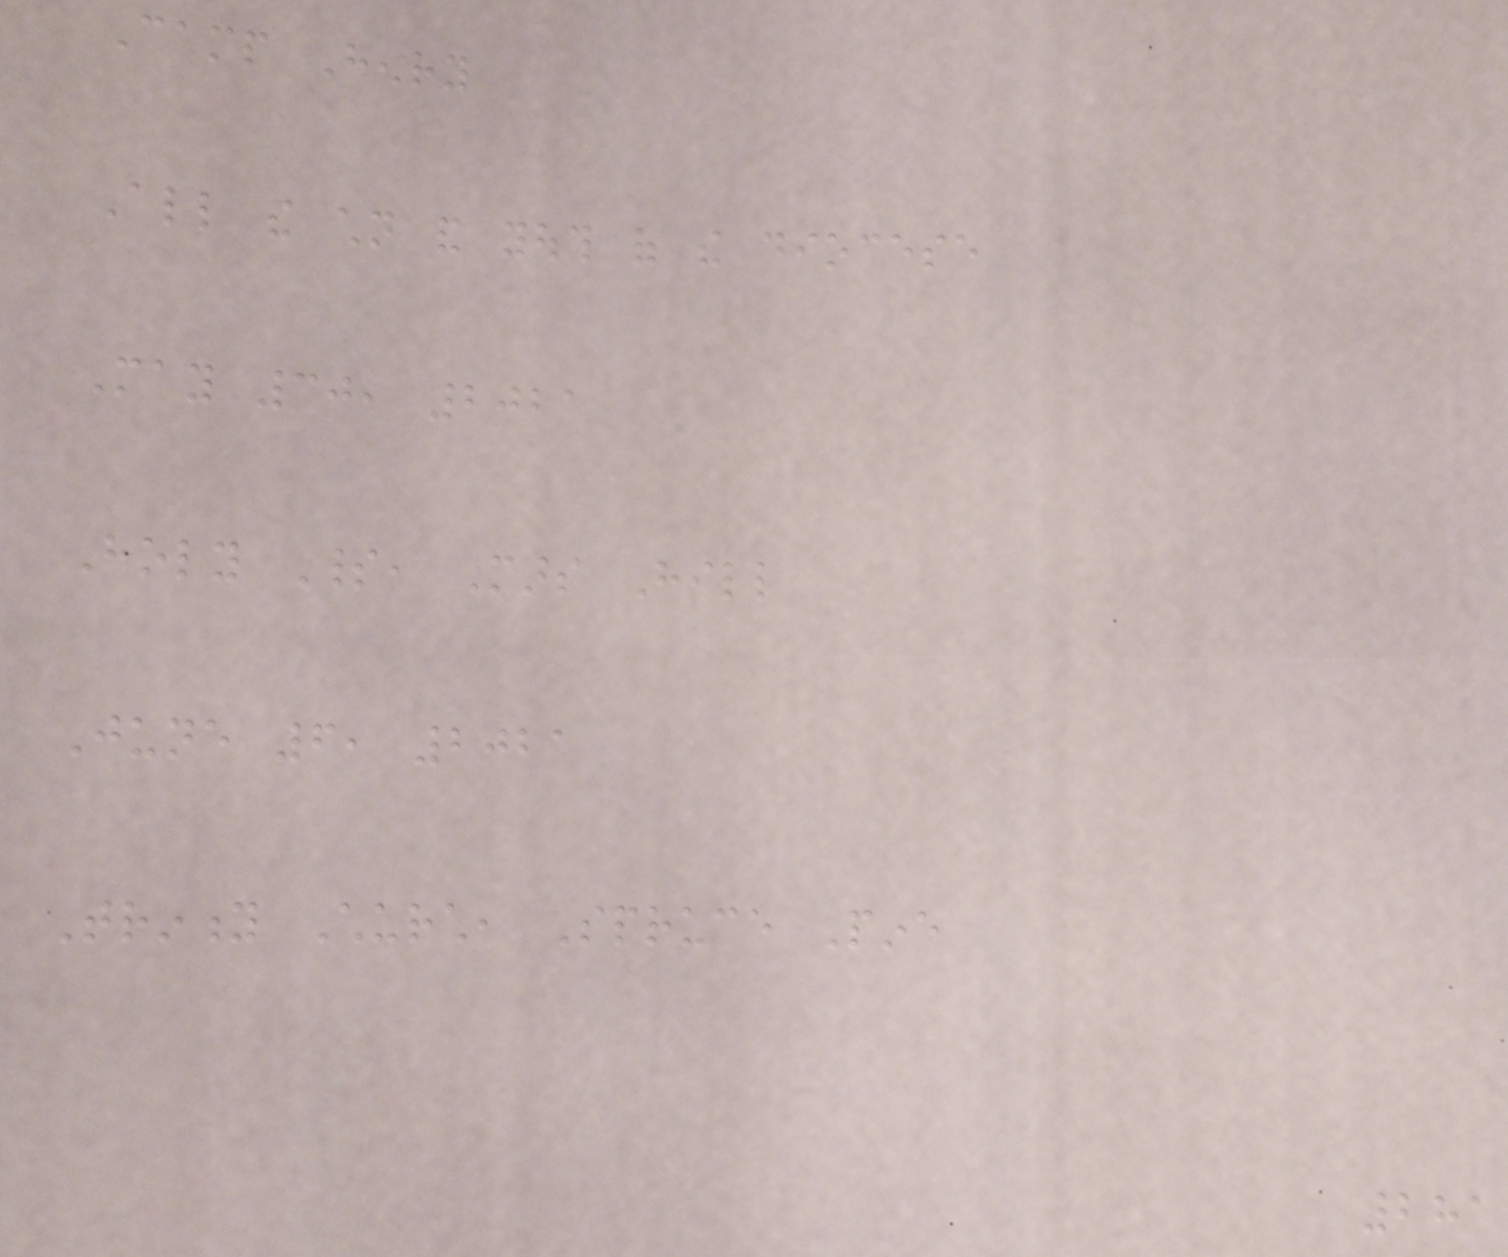Camp Henry
All the children and youth of the diocese
May 30, 2021
Holy Spirit, Mars Hill
June 6, 2021
Trinity Church, Spruce Pine
281
